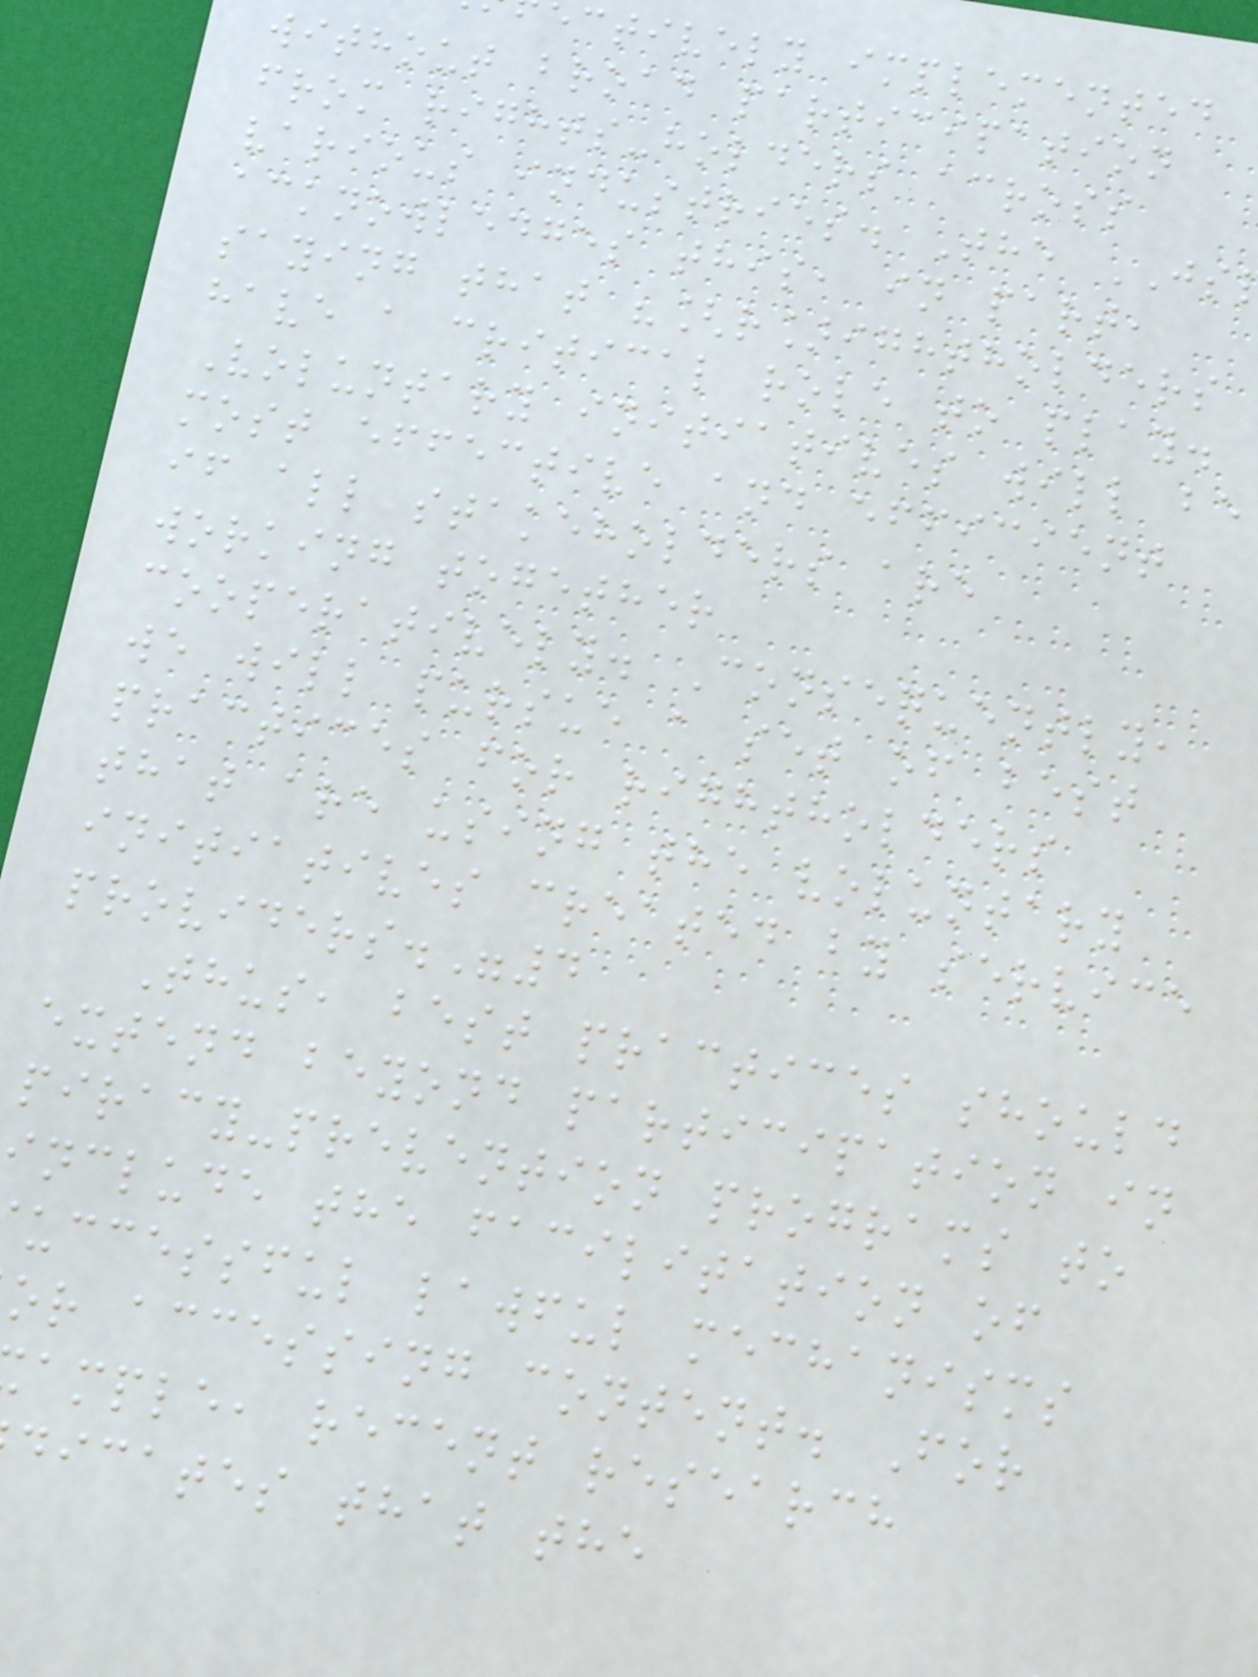ectively implemented
without broad participation
from rights-holders across
various industries. The JS
acknowledges this, in part,
saying that "[r]ightholders
have a critical role to play.
Voluntary initiatives will be
most effective and efficient
if all stakeholders are
working together
cooperatively. Consequently,
we will pursue a set of best
practices for rightholders
that are using the voluntary
initiatives created by service
providers."4
Thus, best practices should
extend beyond participation in
piracy-prevention programs to
include the facilitation of
uccessful lawful mechanisms
or accessing content. For
ample, recent research
dicates that the
